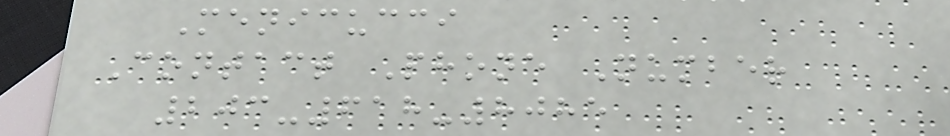Menicucci
Contact Phone Number
203-618-8085
